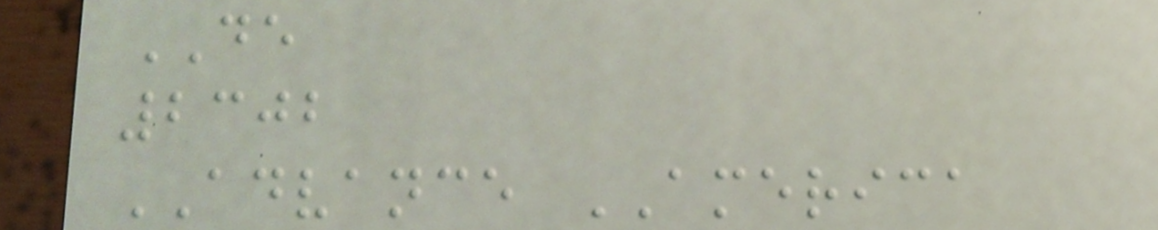DE
2302
ADVANCE AMERICA
